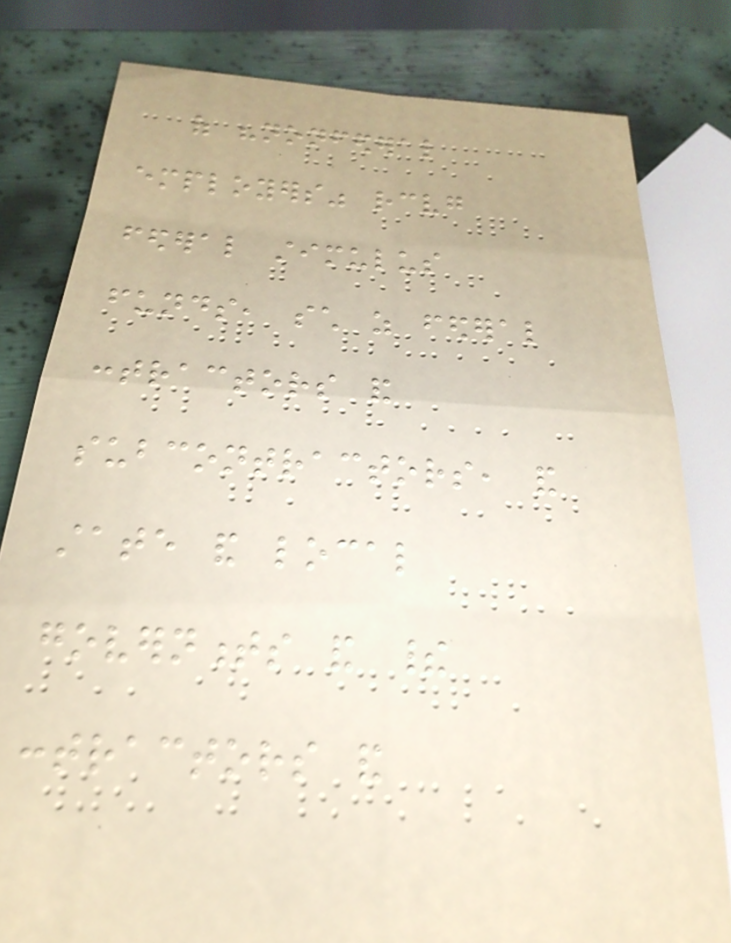of "nonfederal
employers" receiving
federal stimulus
funds, such as federal
contractors and
subcontractors, and
state and local
governments and their
contractors and
